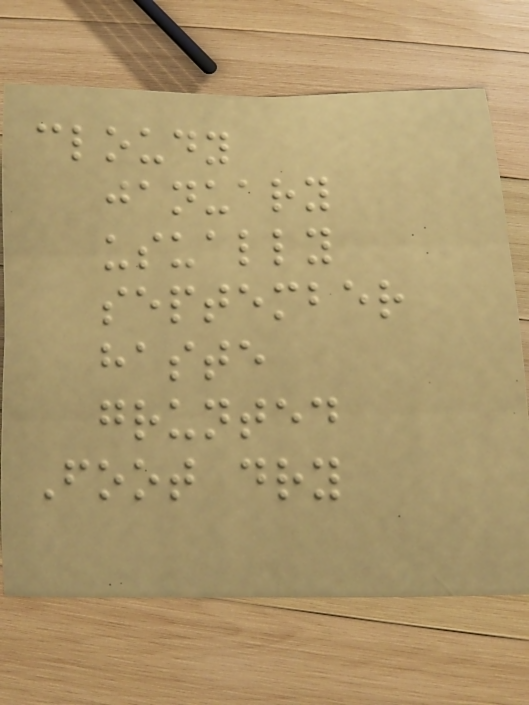cloudy
january
usually
september
haste
grunted
Foot dry
